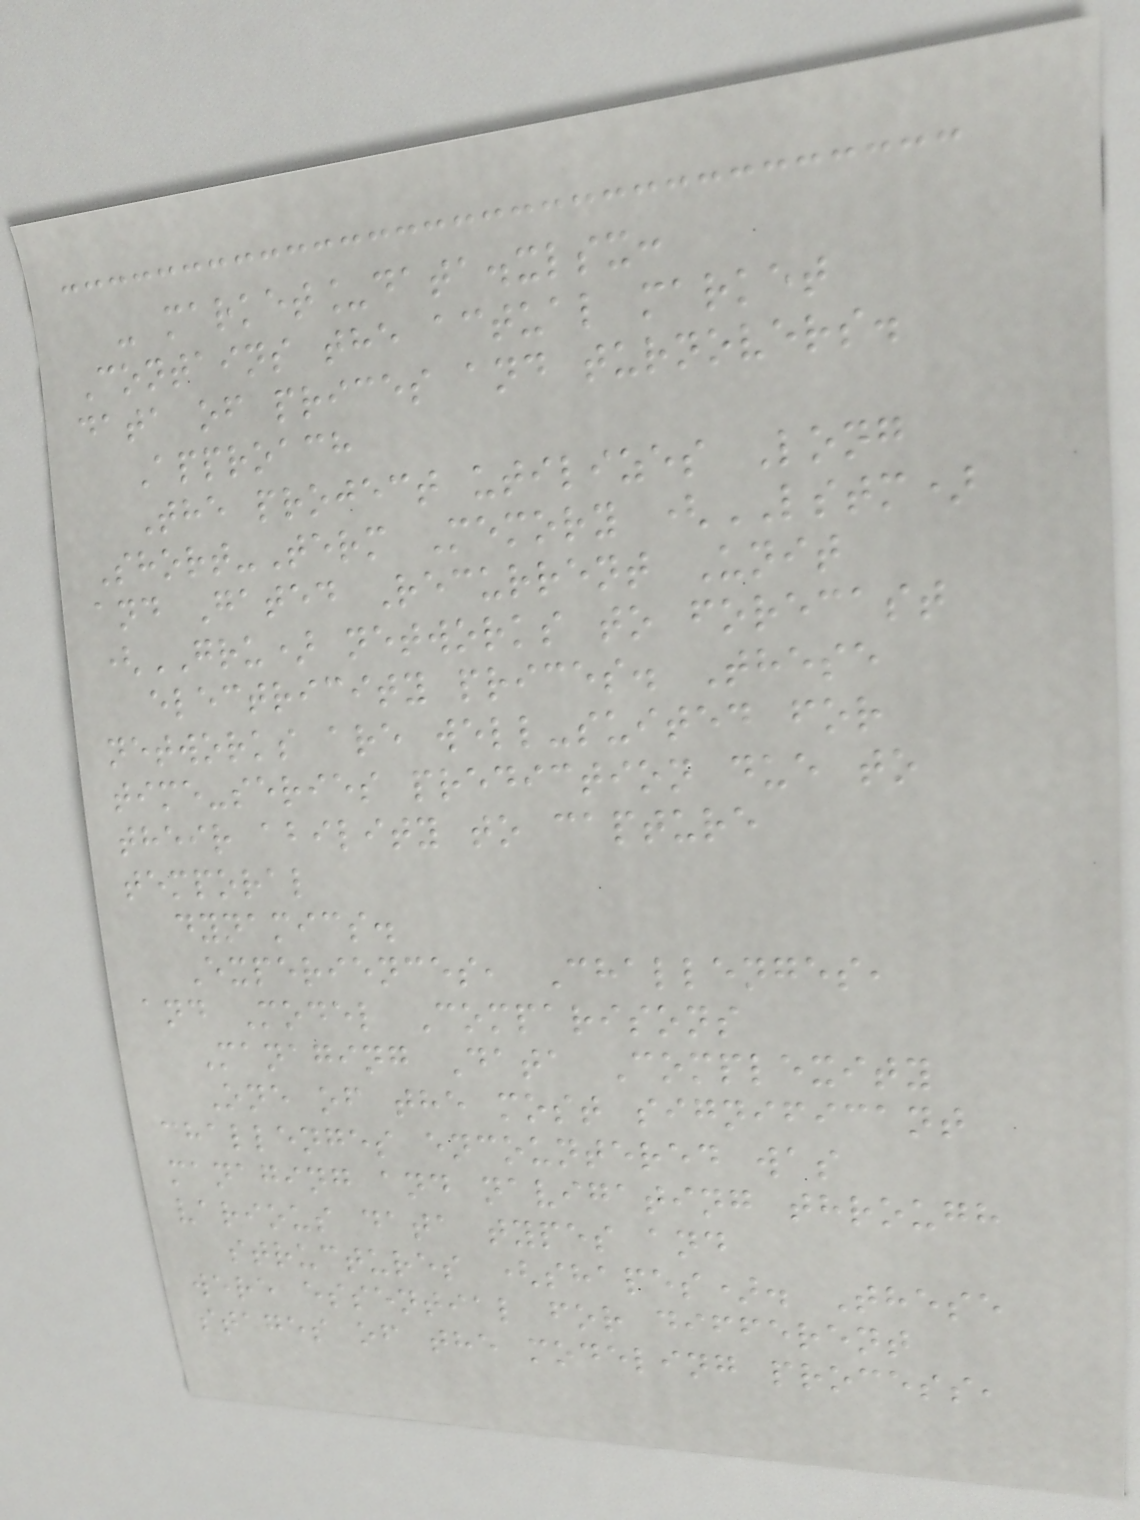- market_data.xlsx:
Contains the actual market
data of prices and turnovers.
Approach
The project utilizes Long
Short-Term Memory (LSTM)
and Gated Recurrent Unit
(GRU) networks to forecast
electricity prices. These
networks are well-suited for
time-series prediction due to
their ability to capture
temporal
dynamics.
Experiences, Challenges,
and Model Comparisons
Managing Data Complexity
One of the most significant
challenges encountered was
managing and navigating through
various data types and
structures (shapes). These
were essential for different
stages of the modeling process,
